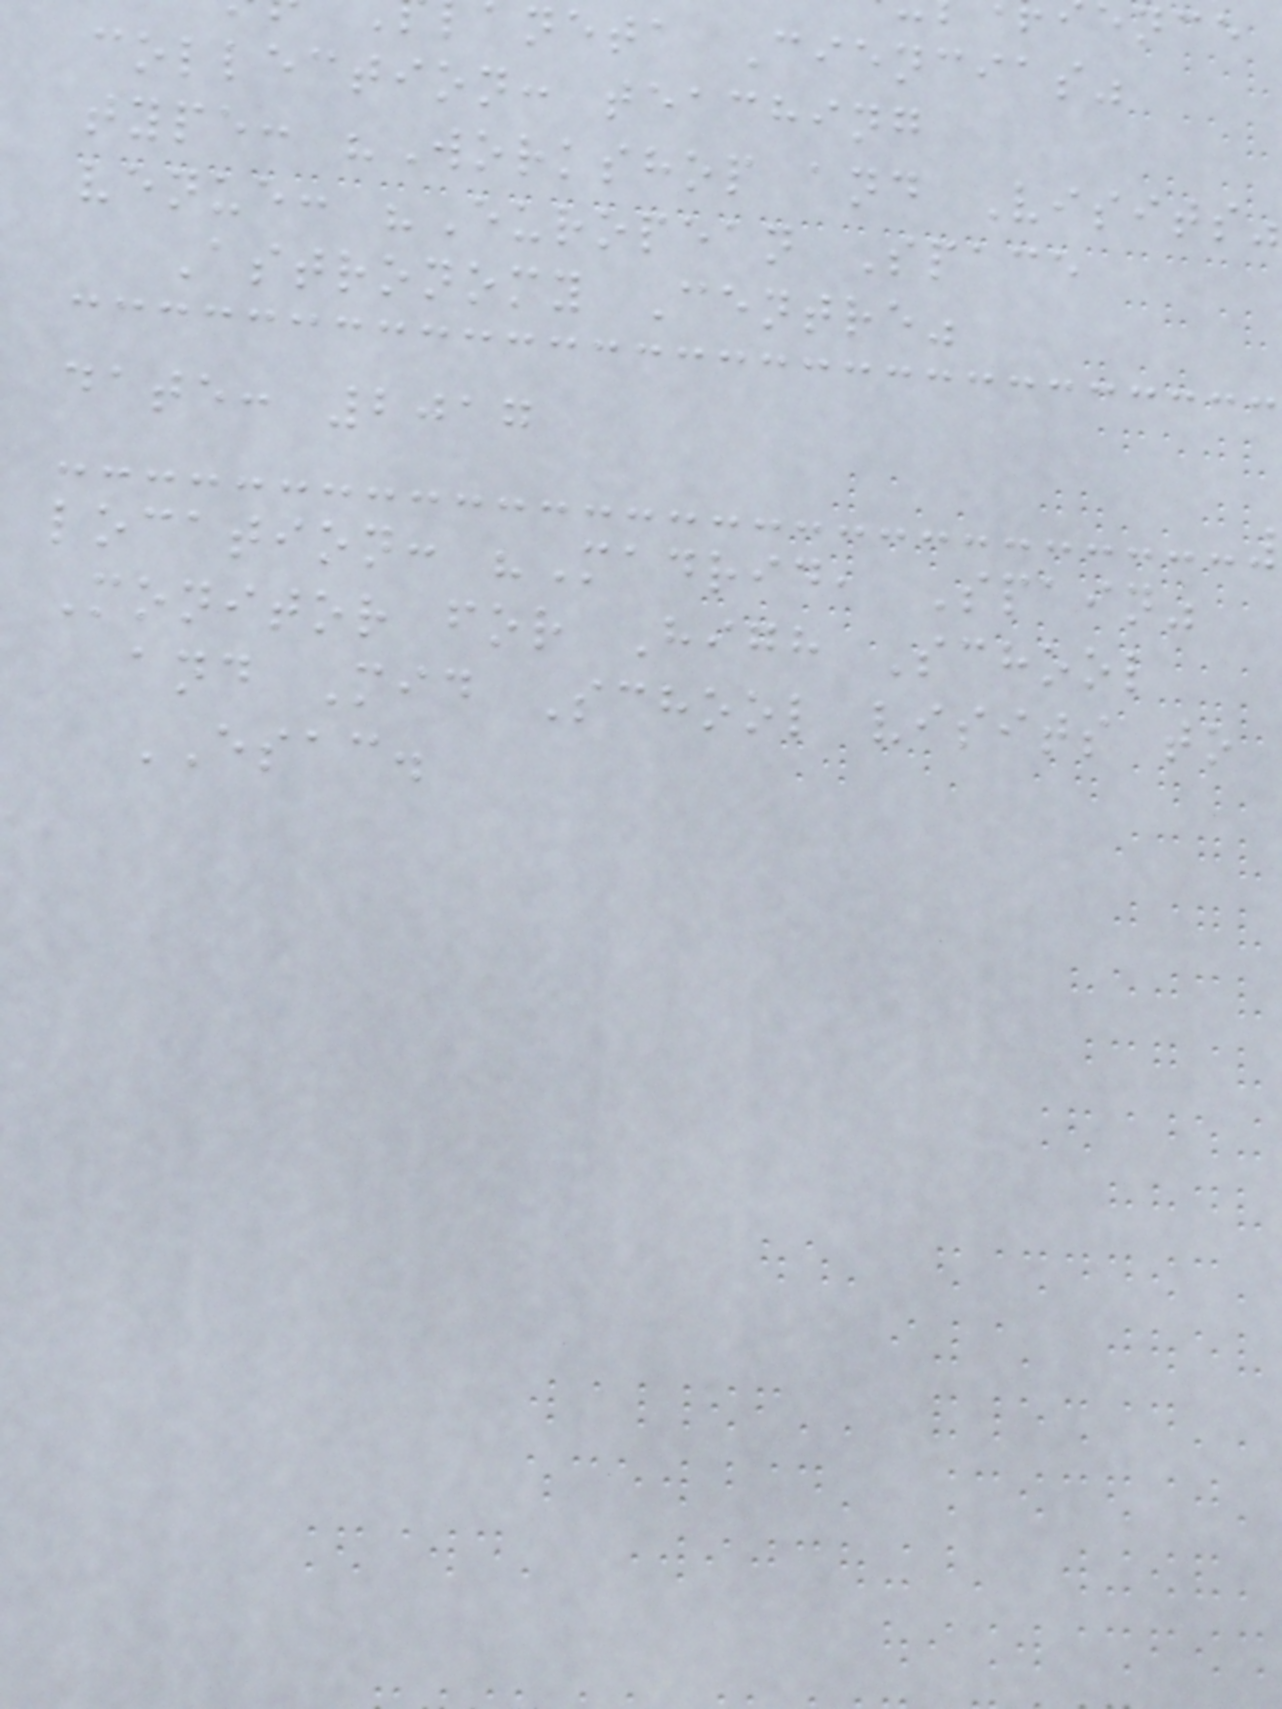neta Ciencias"
collection: teaching
type: "Workshop and Visits"
venue: "European Space
Astronomy Centre"
date: 2017
location: "Madrid, Spain"
Monitor for High School
and Mid School visits to
ESAC.
